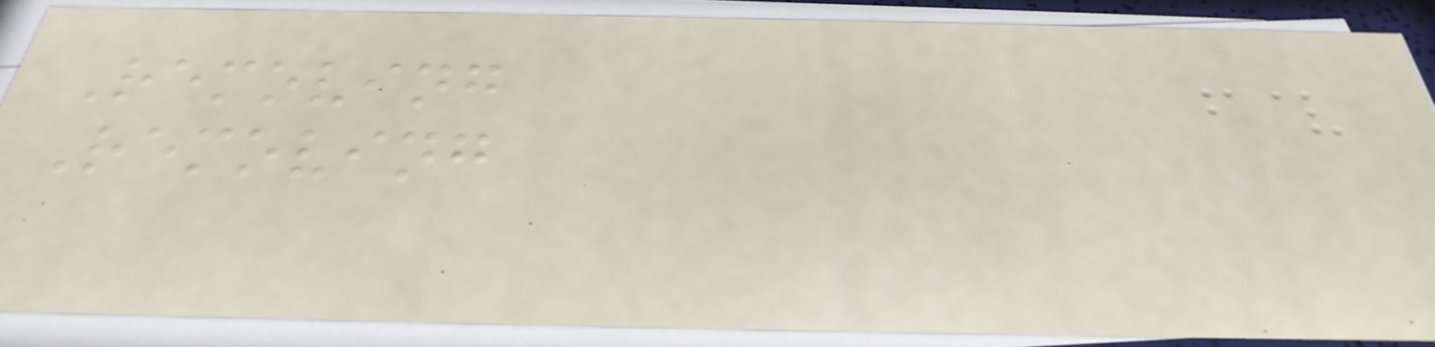Removing
Removing
